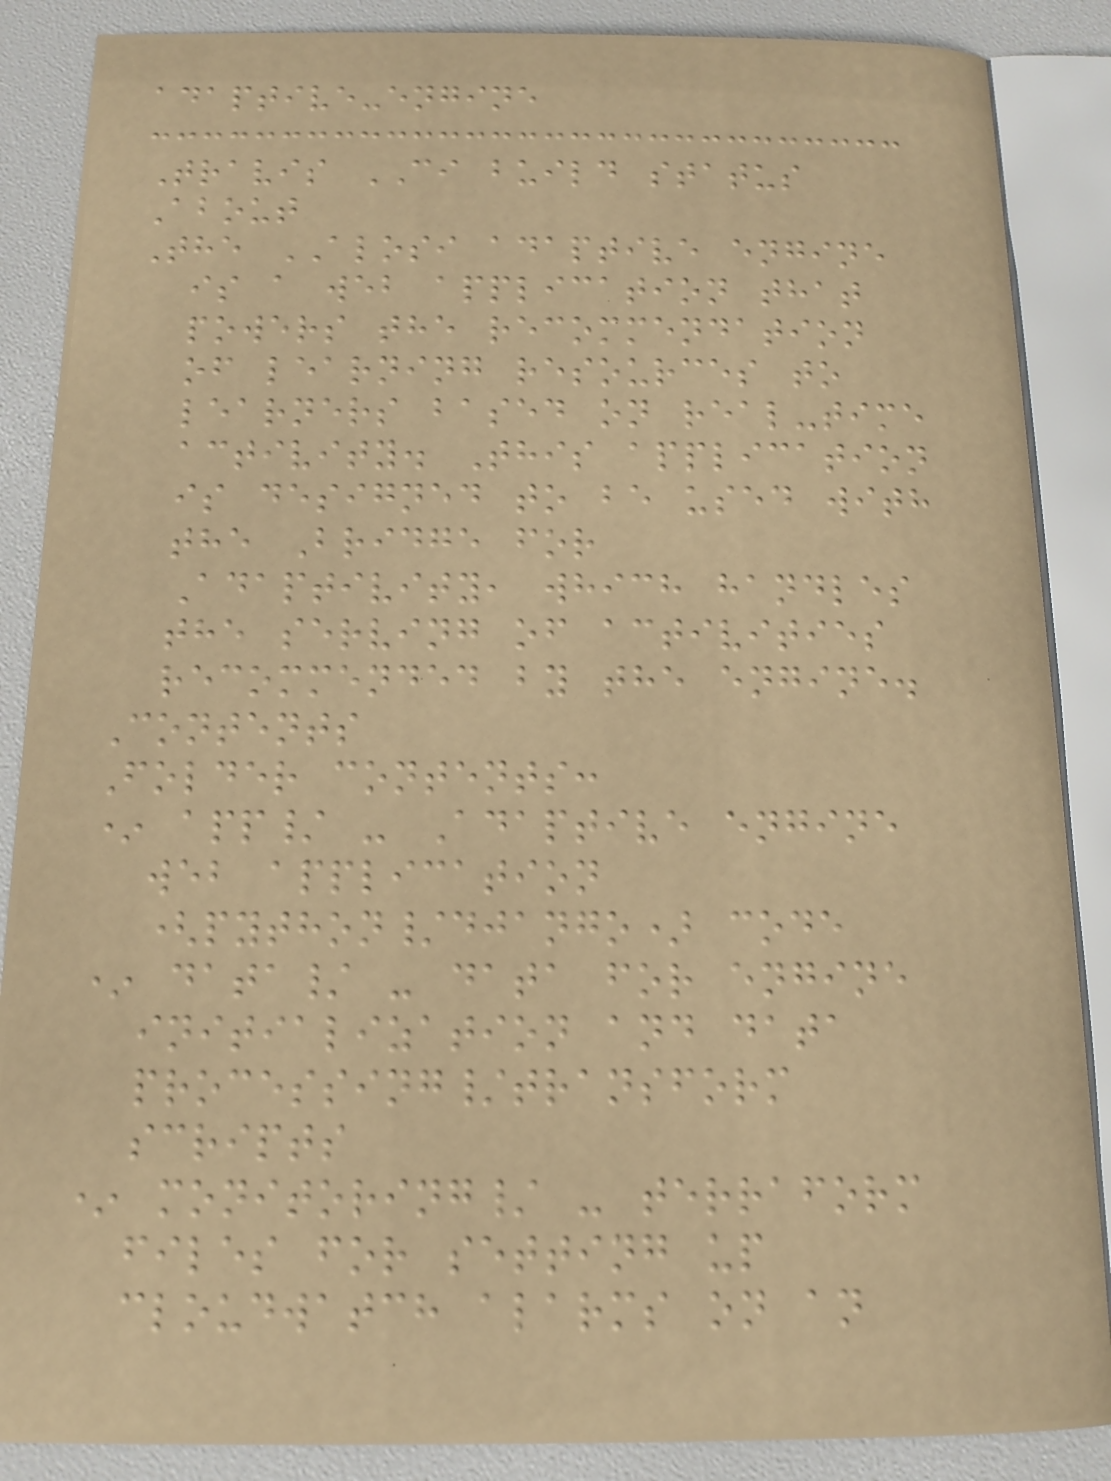adaptive-engine
Travis CI build status
About
The ALOSI adaptive engine
is a web application that
powers the recommendation
of learning resources to
learners based on real-time
activity. This application
is designed to be used with
the Bridge for
Adaptivity, which handles
the serving of activities
recommended by the engine.
Contents
Folder contents:
* app/ - Adaptive engine
web application
(python/django) code
* data/ - data for engine
initialization and data
processing/transform
scripts
* monitoring/ - terraform
files for setting up
cloudwatch alarms on an
